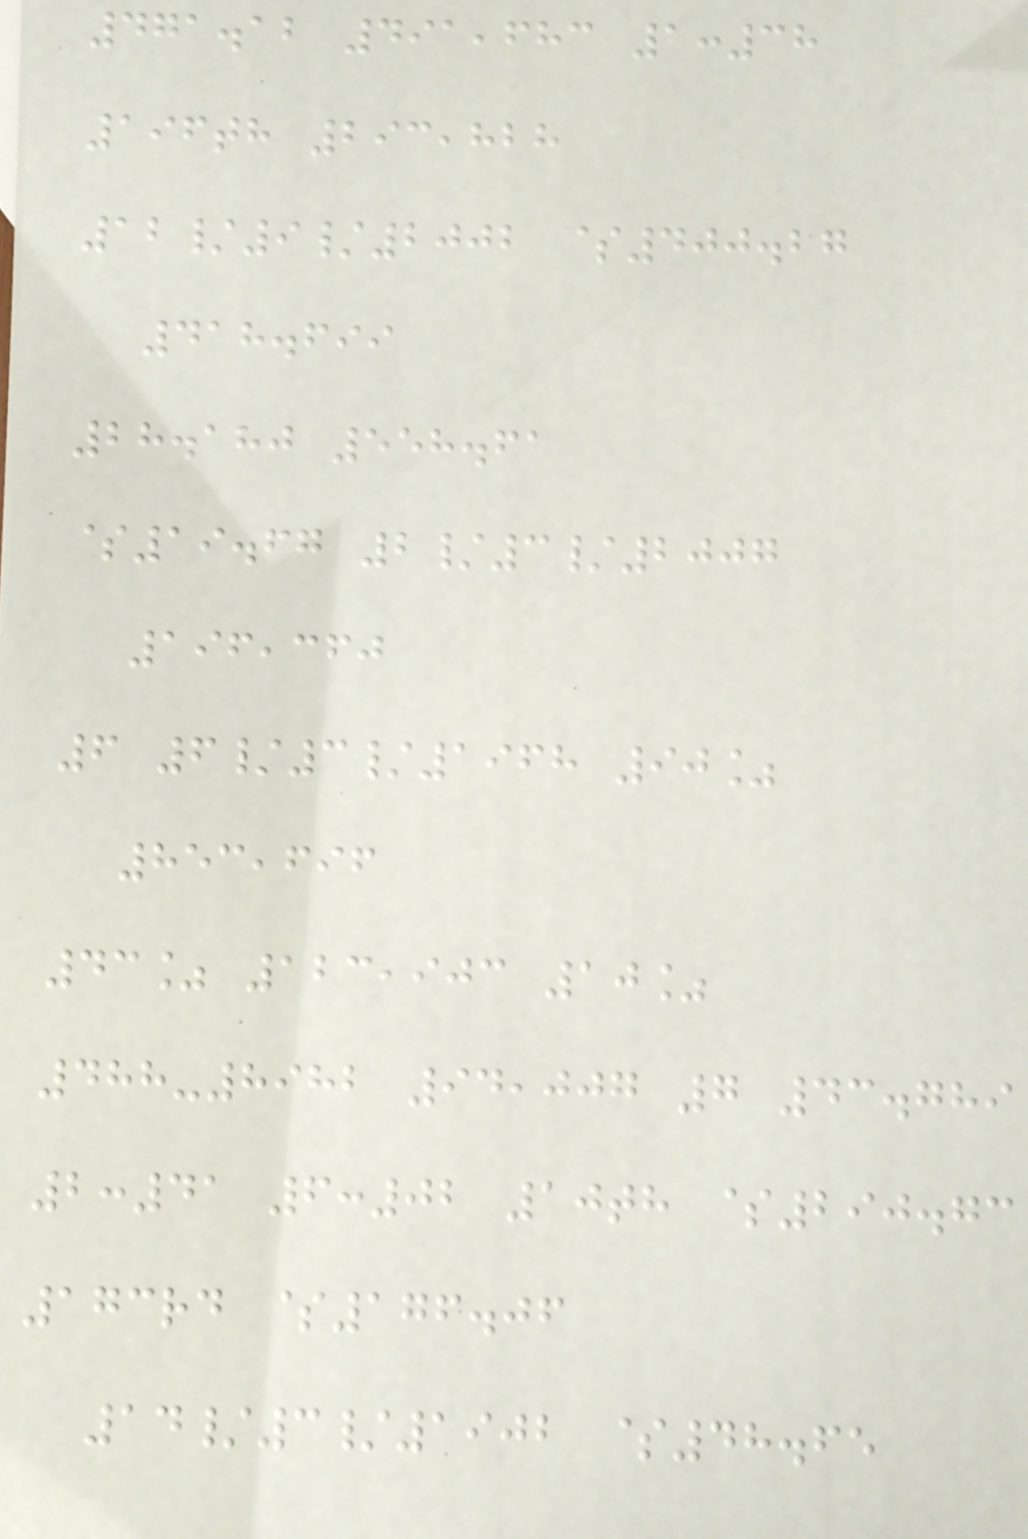471.12 491,683 1:38
196th 293,828
12/9/2002 $400.27
418.699
28.180 558.61
$19.67 2/3/2007
196,360
6 6/3/1968 90%
853,696
43% 123,903 10%
488-8982 94,007 7 43.789
2:41 6:02 10th $290.73
173rd $176.06
14/3/1902 $48.65
